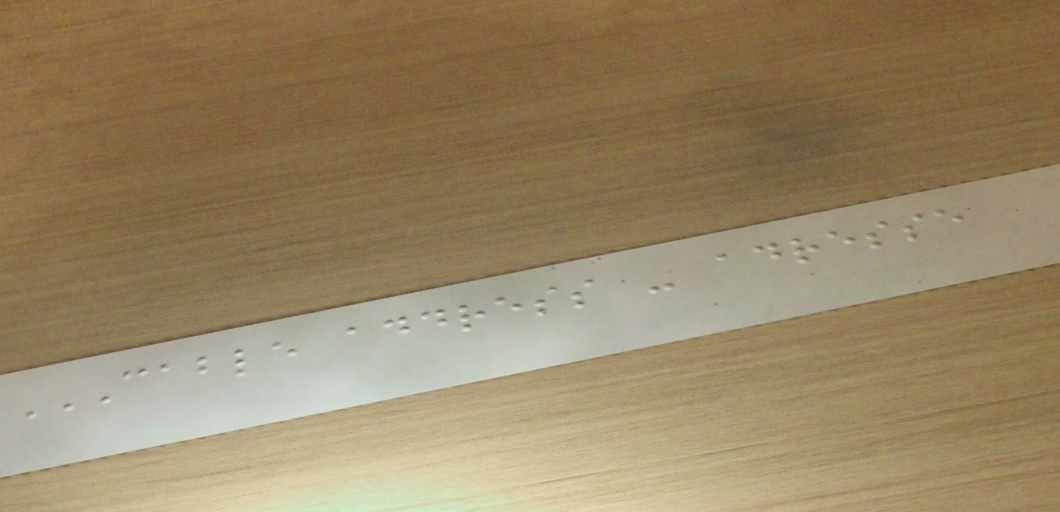CABLE ADDRESS - ADRESSE
